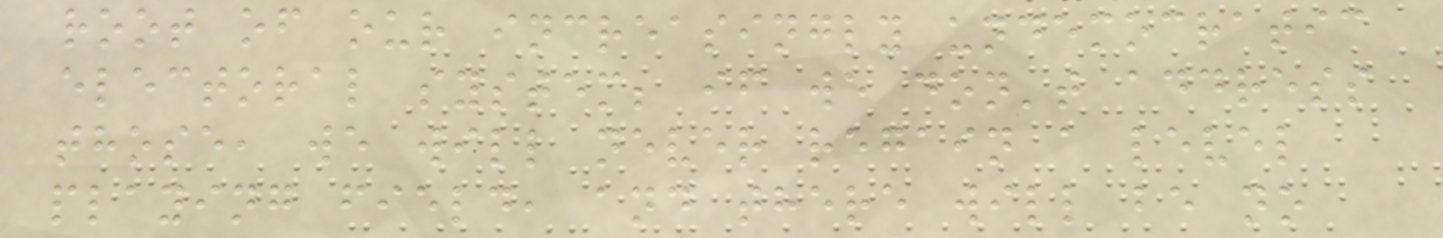root of our increasingly undemocratic
electoral system; if we don't address
those, we will never regain a level
playing field, and there will be no
